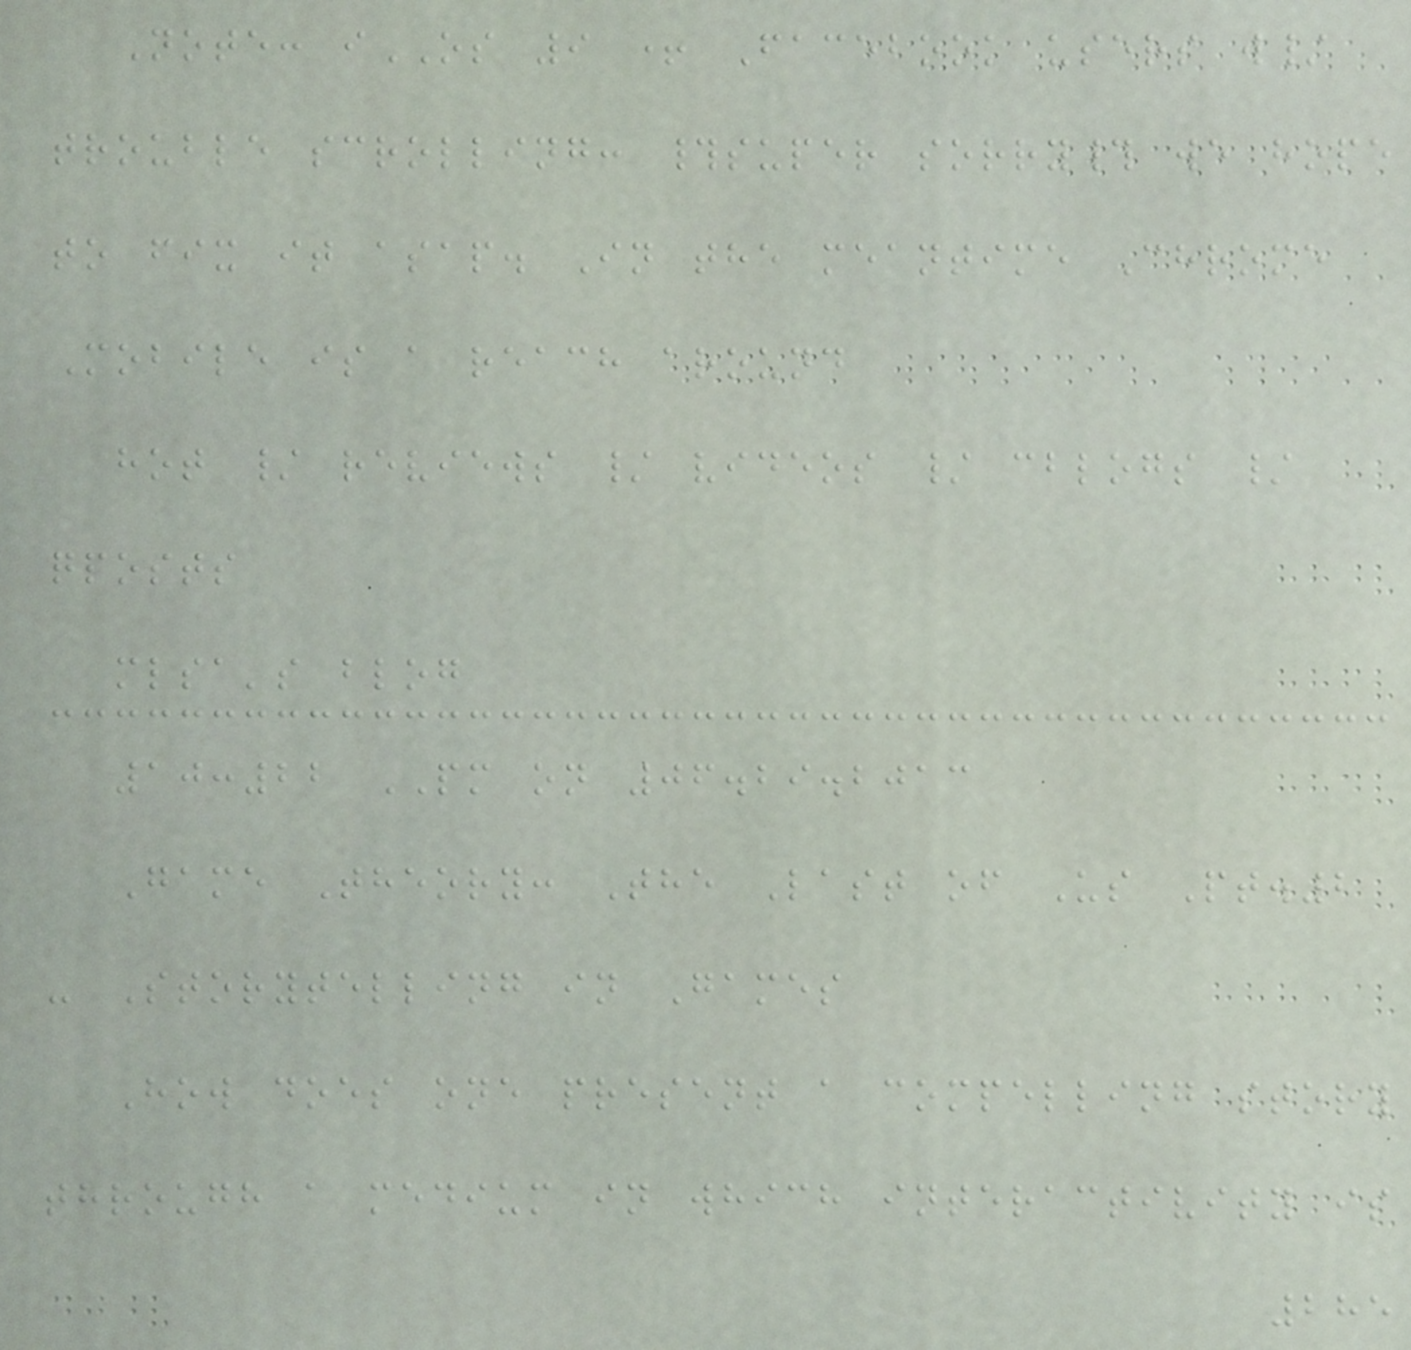Note: iOS 9 + Facebook users w/
trouble scrolling: #super sorry# we hope
to fix it asap. In the meantime Chrome
Mobile is a reach around
hot / reviews / videos / cblogs /
qposts
mlsa's blog
10:22 PM on 06.29.2013
Game Theory: The Last of Us Pt.2
- Storytelling in Games
How does one present a compelling story
through a medium in which interactivity is
285
